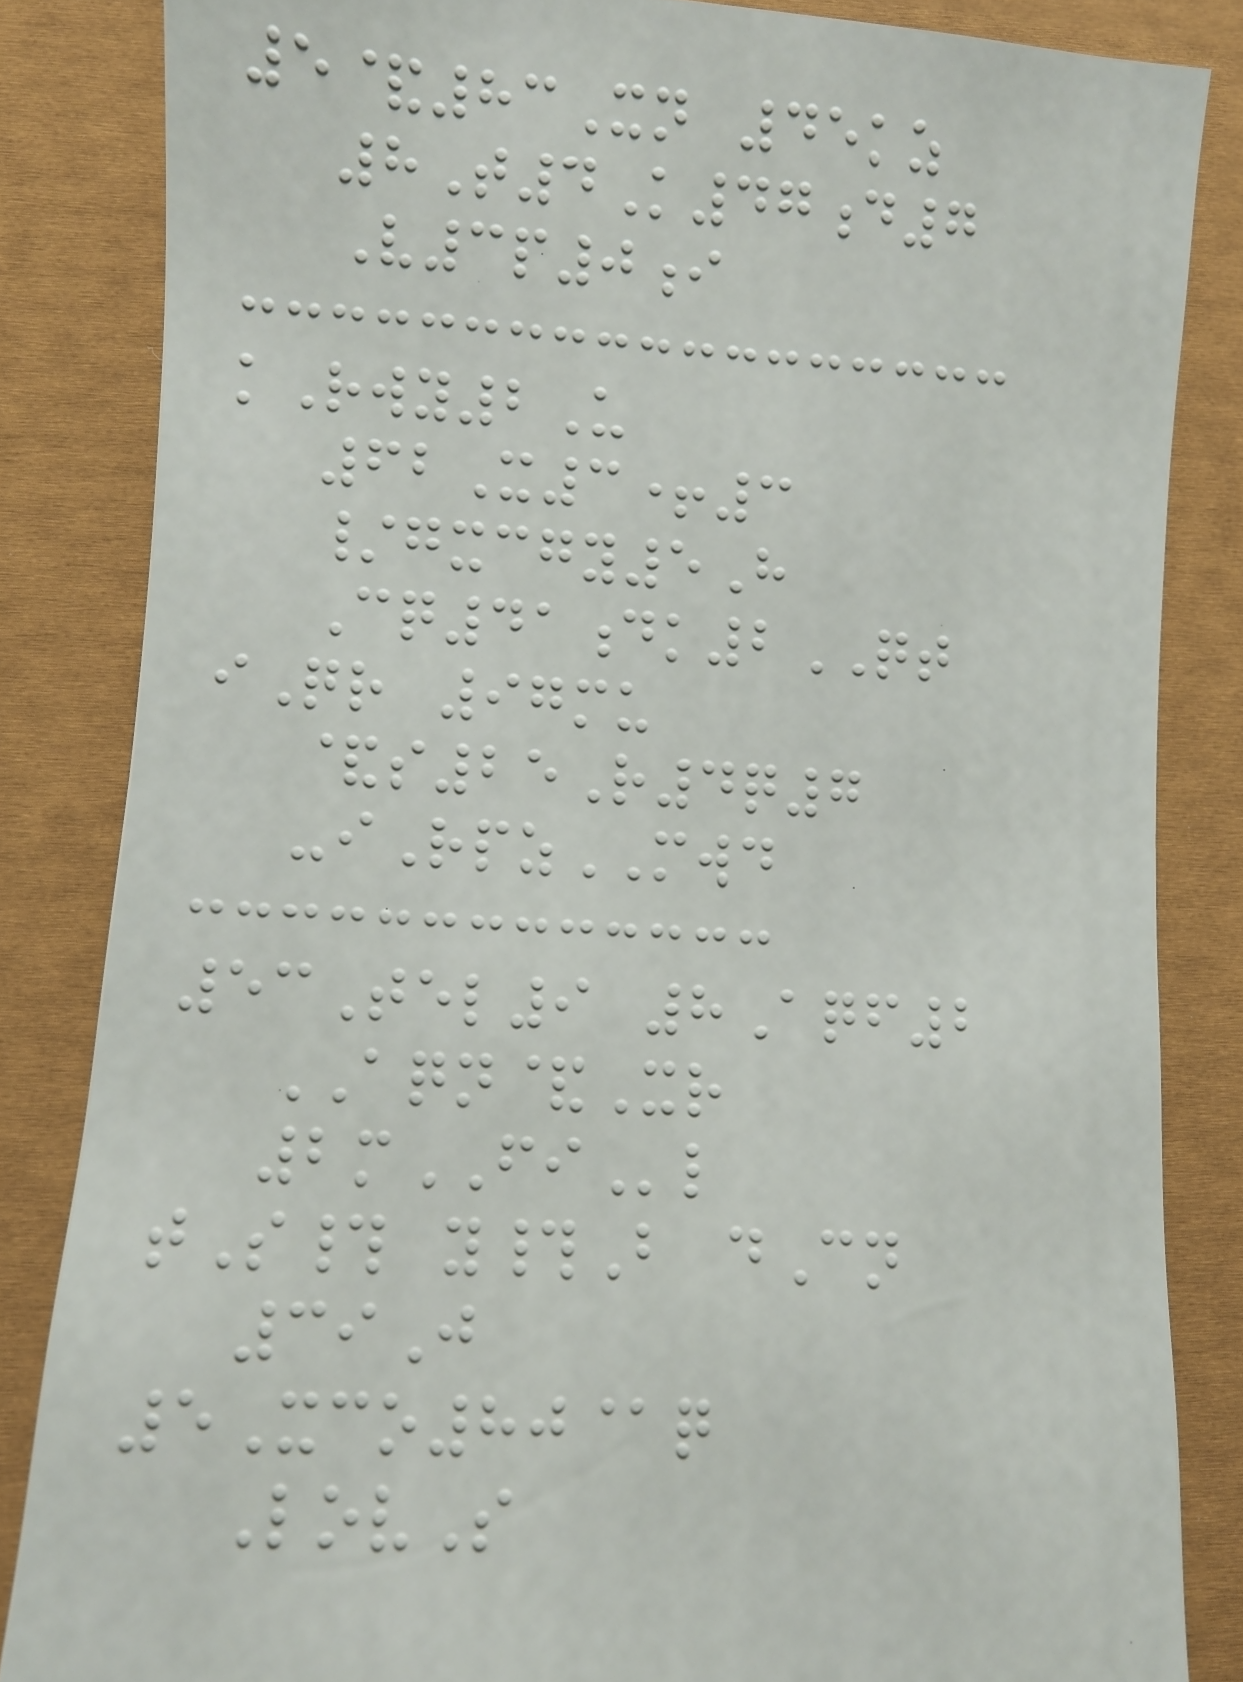5&83Xn 45kz
8T4K47d7
V3p0i
kRwy2U
62X3+3
/gxcgy5H
Cq41dk2QT
iQr 97mu
&s25R4q7
-iRpzMWD
53Tel9 8Aqf2
AQN&Xr
2mFIl
tS# y#B dCn
39J
5Xco80@q
LovS
